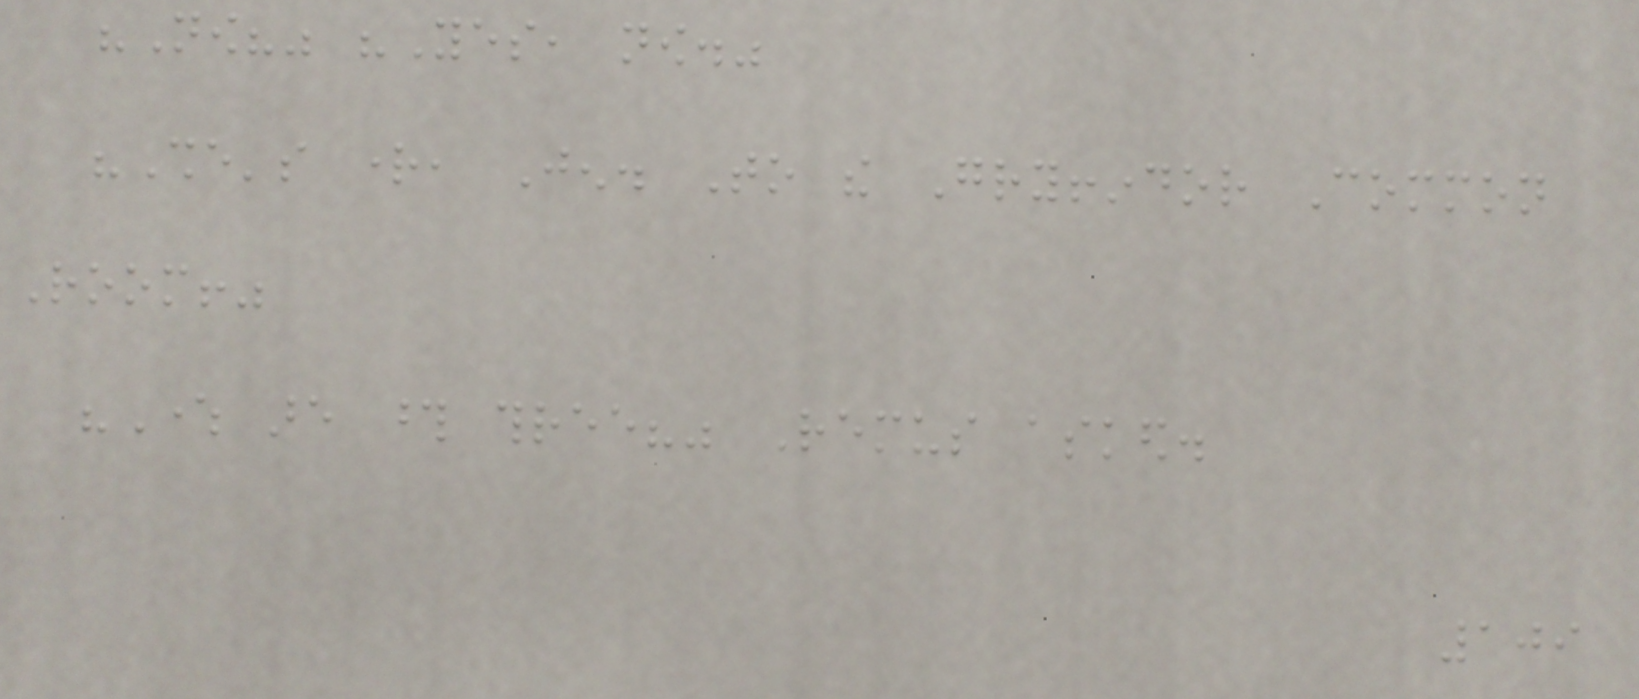"Now?" "Yes, now."
"She's right, Jen. To the Gryffindor Common
Room!"
"Where are those three?" Remus asked.
109
